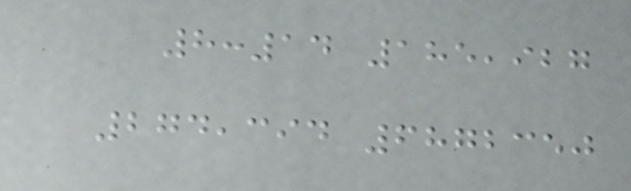8:14 185,927
274,394 6872350
